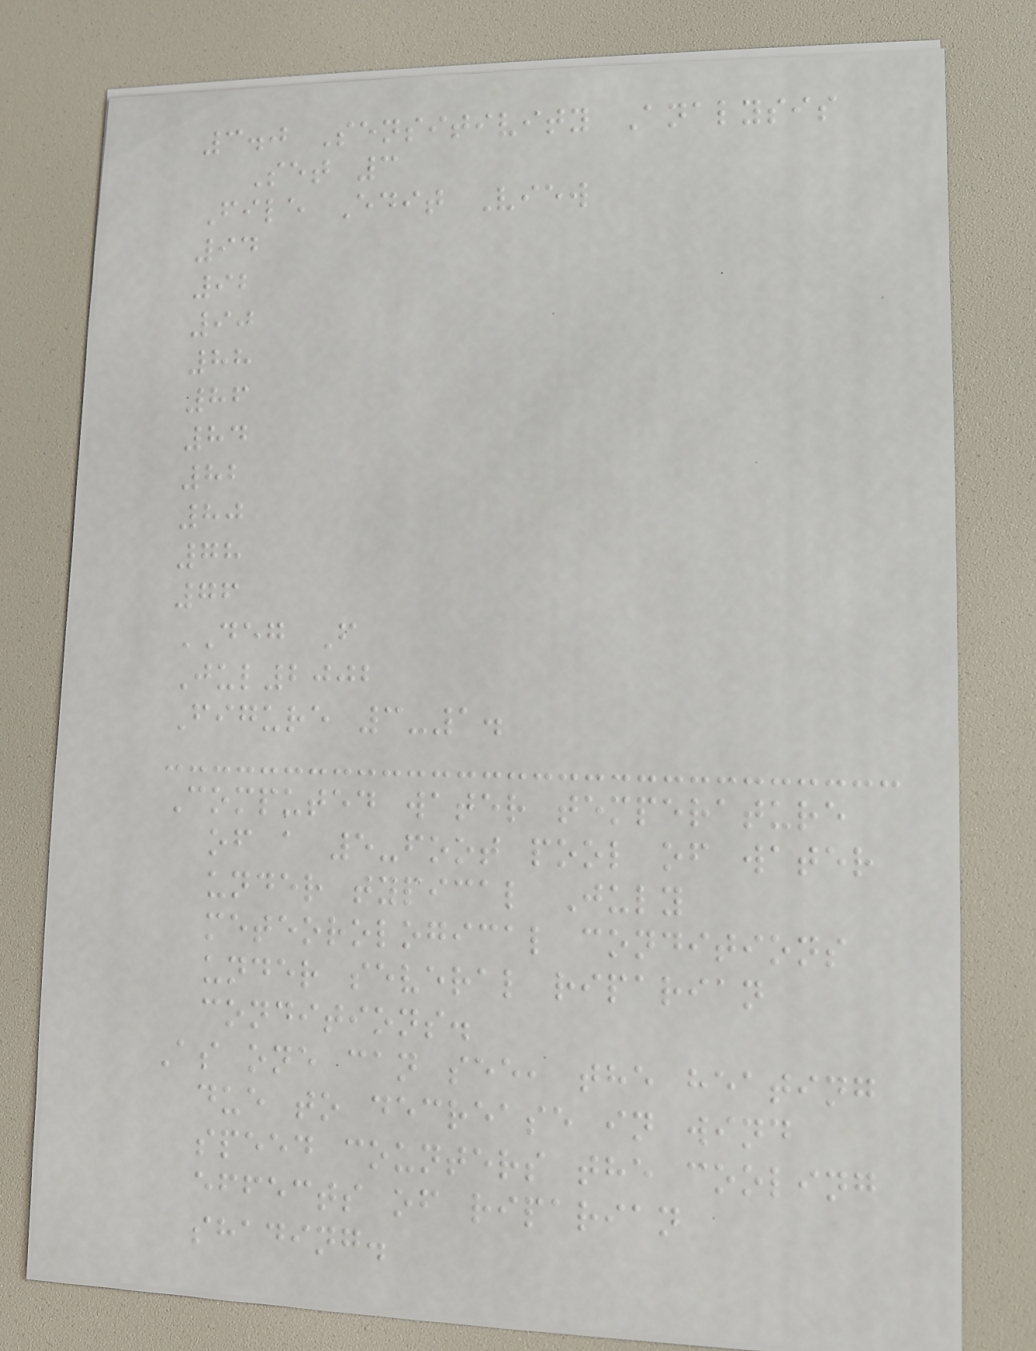3.0 Sensitivity Analysis
Set 3
File Edit View
94
92
90
88
86
84
82
80
78
76
DEG F
Jul2002
Figure 3-1.
Computed water temperature
of a 5-foot pool of water
under typical July
meteorological conditions
under several riparian
conditions.
As one can see, the heating
due to decrease in wind
speed counters the cooling
effects of riparian
shading.
